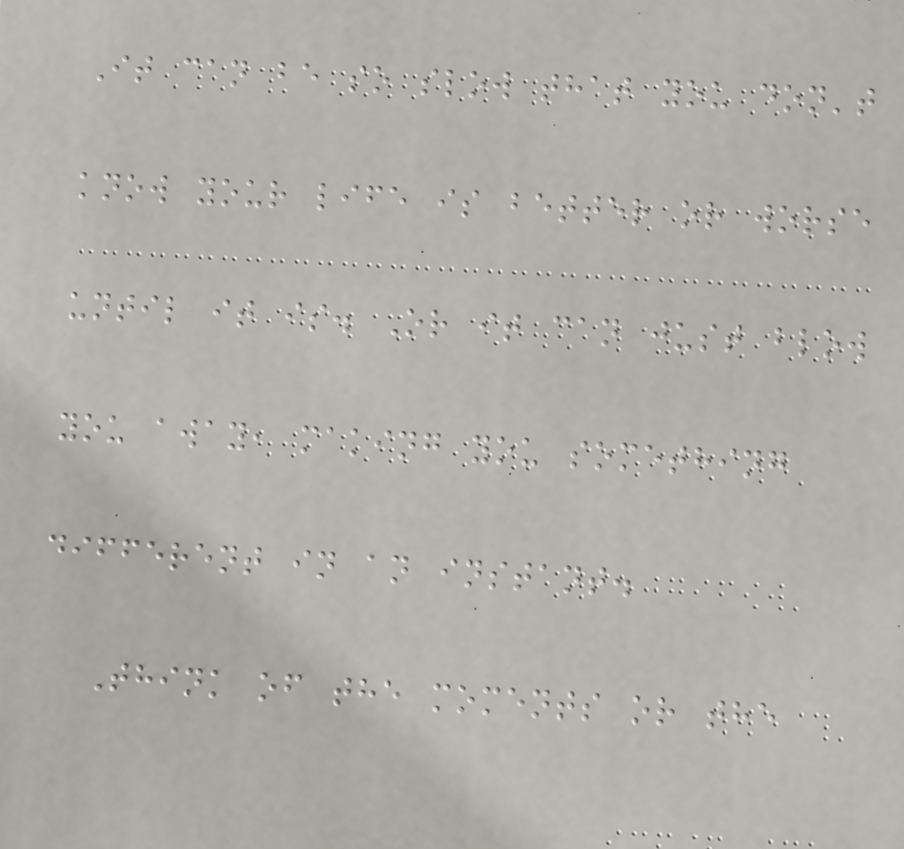It can be so slow that you don't
know your life is better or worse
until it is. Or it can just blow
you away, making you something
different in an instant.
Think of the moments or the
